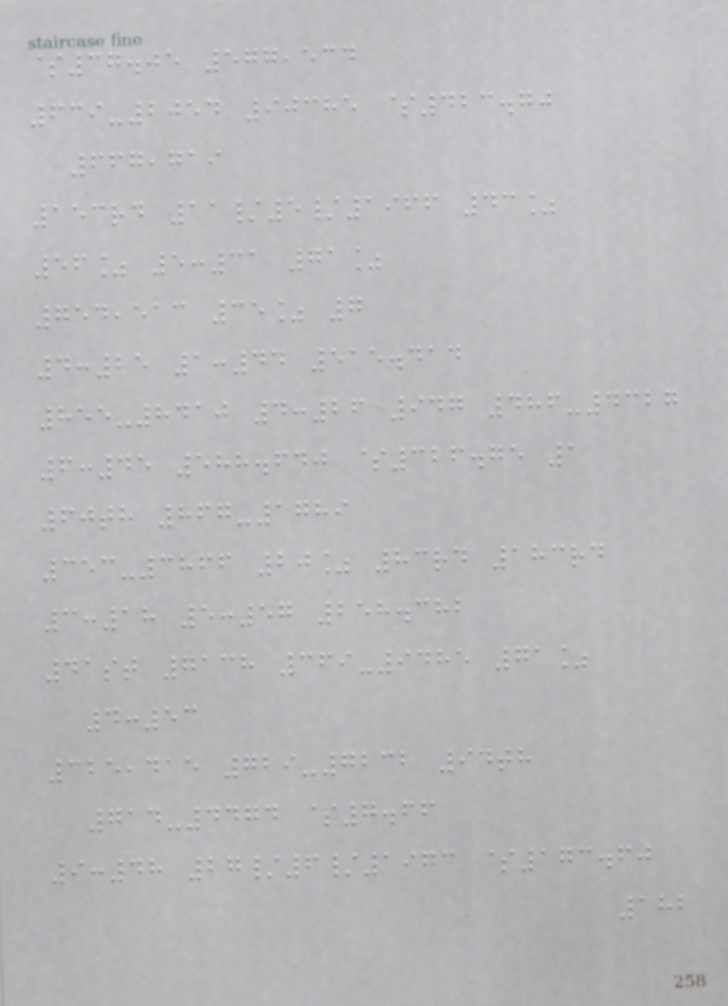$37.05 577,534
639-2054 90385 $423.70
667,719
153rd 11/5/1966 43%
56% 5:31 71%
754,513 35% 7
4:25 1:44 515.414
855-8410 4:26 947 486-4327
6:45 588.640 $326.75 1
60th 867-1789
353-3866 20% 83rd 183rd
3:18 5:57 258.382
41st 7138 369-9485 71%
4:53
325,415 729-7232 94th
714-4474 $7.66
9:48 27/6/1973 $173.60
182
